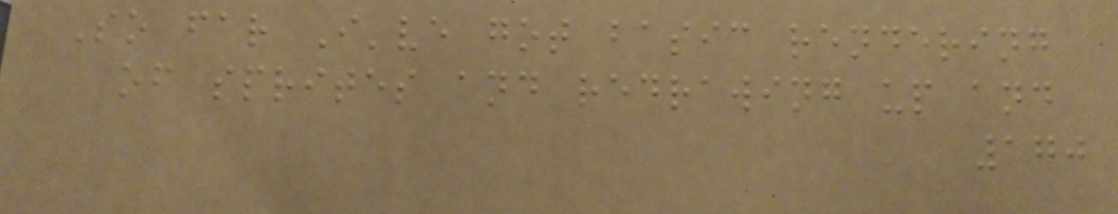So far I've got basic rendering
of sprites and redrawing up and
170
